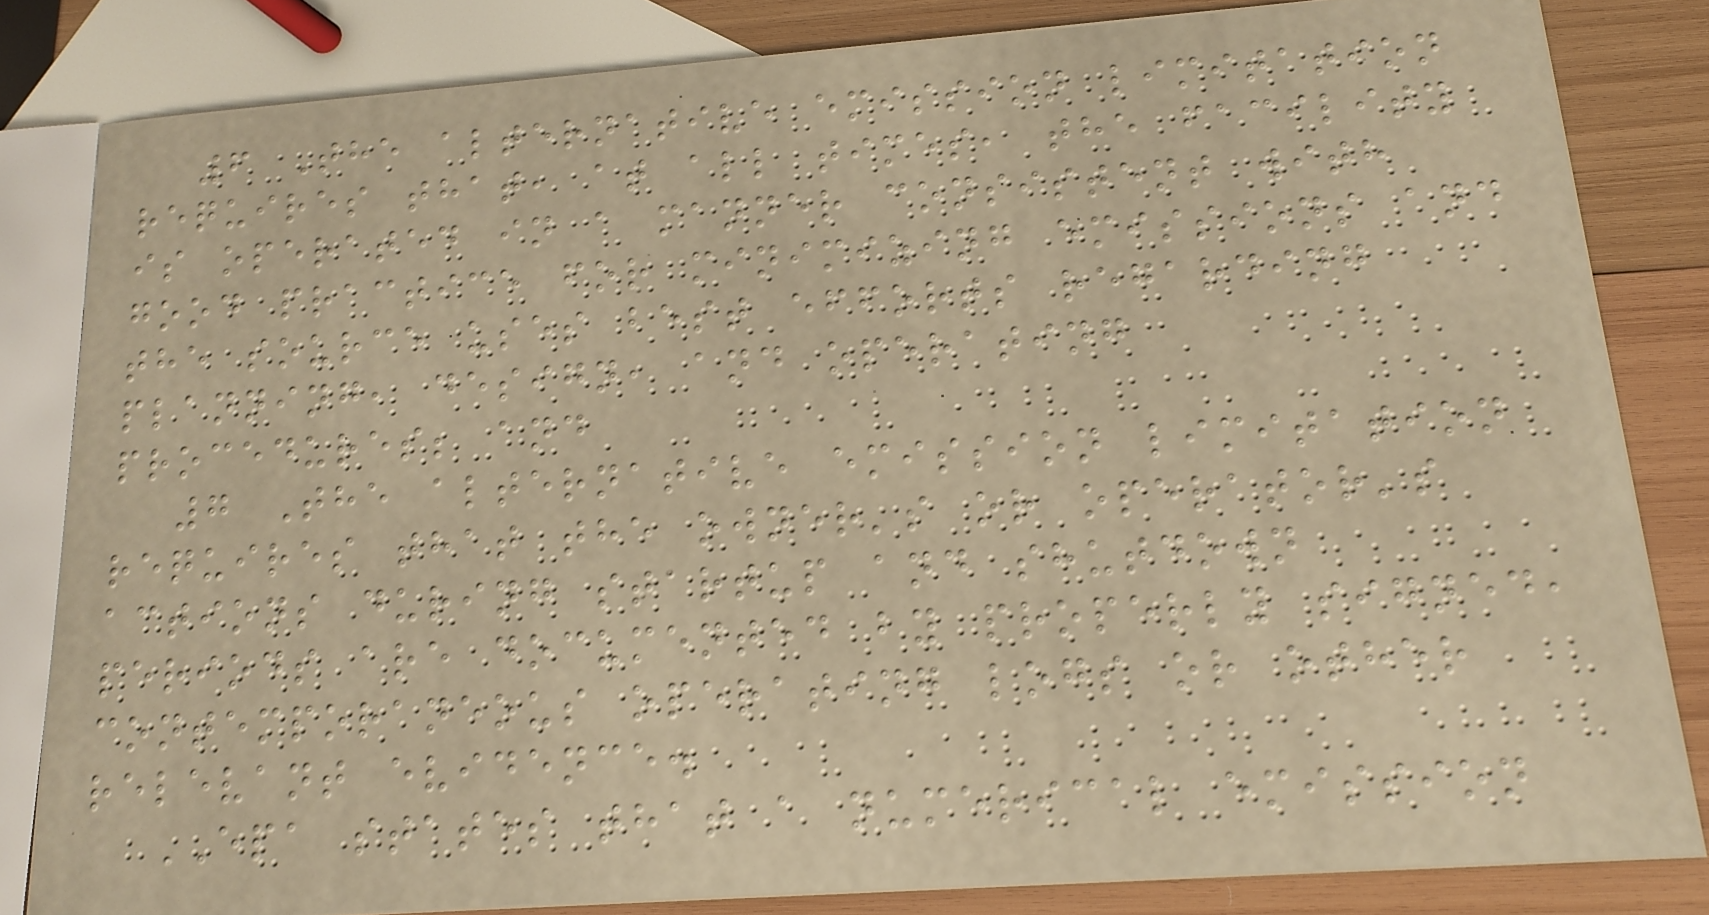6 The alternative emission limitation
requires that, at all times, the facility
is operated in a manner consistent with
good practice for minimizing emissions and
the source uses best efforts regarding
planning, design, and operating
procedures; and
7 The alternative emission limitation
requires that the owner's or operator's
actions during startup and shutdown
periods are documented by properly signed,
contemporaneous operating logs or other
relevant evidence.
EPA states that a numerical emission
